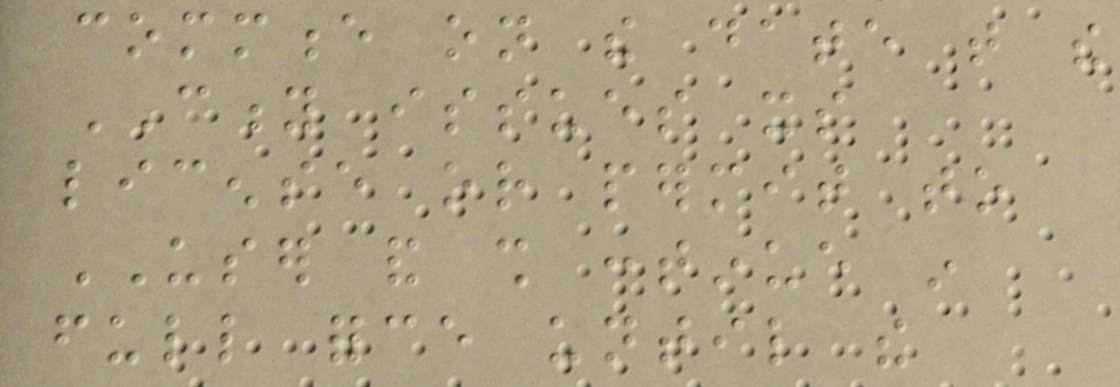commence on the date that the
CITY issues its
license or permit to
USER and shall continue in
full force until the
